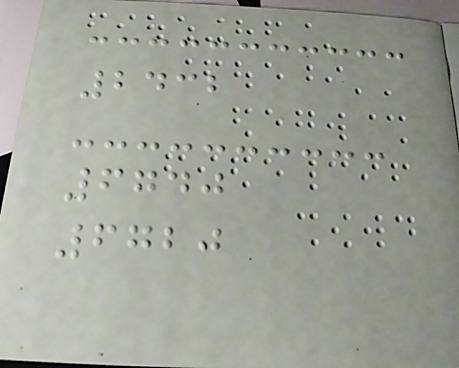2432
6740
6720
